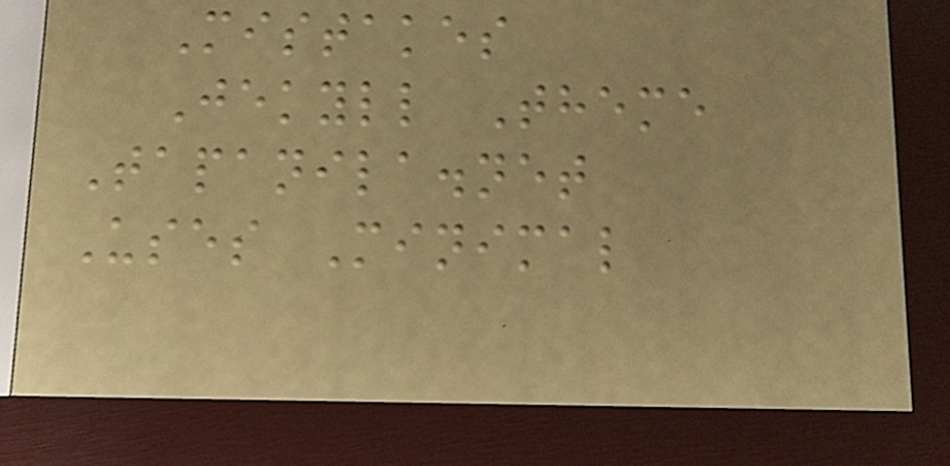Mistakes
Jekyll Theme
Tapanila.net
Uses Minimal
